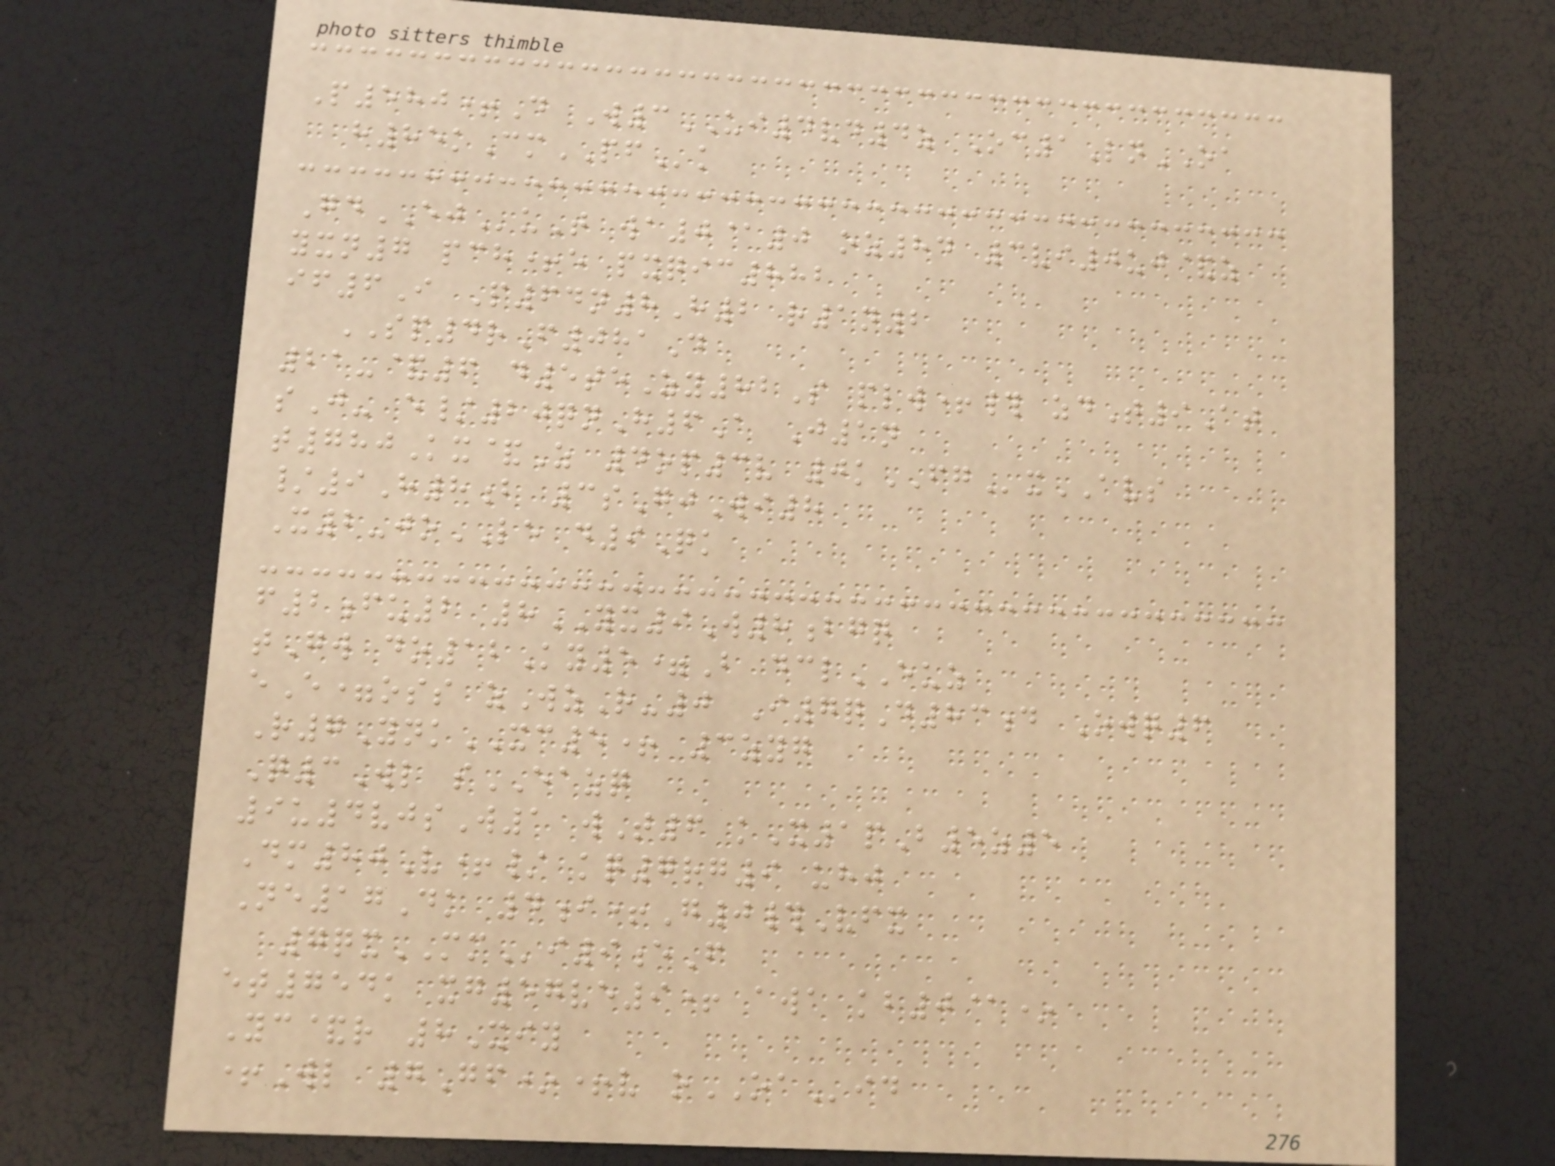P580+D W3UI4vd4z Oc1LnOA
h85kCmPFk
GdEJuT wa0@0 oz84 3vi0uj&z
yxn7 pch+e pxqic882
if6I P64n8H2 r1n2
SP4rF081D
21-&6 d5teZy82S plw+# zdT9At
sJ- e/20qnH6A J1n
t780Kx&Z 4op3v 0kFGxAVS
/9H8b 3sGjWi8
X2-joLE d9Qk
f2fu2 8YX9W8bgq
tGw do12Ky5=B dclEUZ
eE=oss zWzR-0 I7qD83d Owq6
R7YnkXC5+ 3zyg
Q3Wl sEAZQ
9u4vjsW1 wT6 kX1pB5z5
Dm80V+/ kq7rg9 uhj
Ne17Dk 4i+G0#Vfx
7qxMMi9eF
et754k xg57ve9+ awa kb0@*
Yc&r 8Xiy
+Wl 7Gf*+v oOAid
